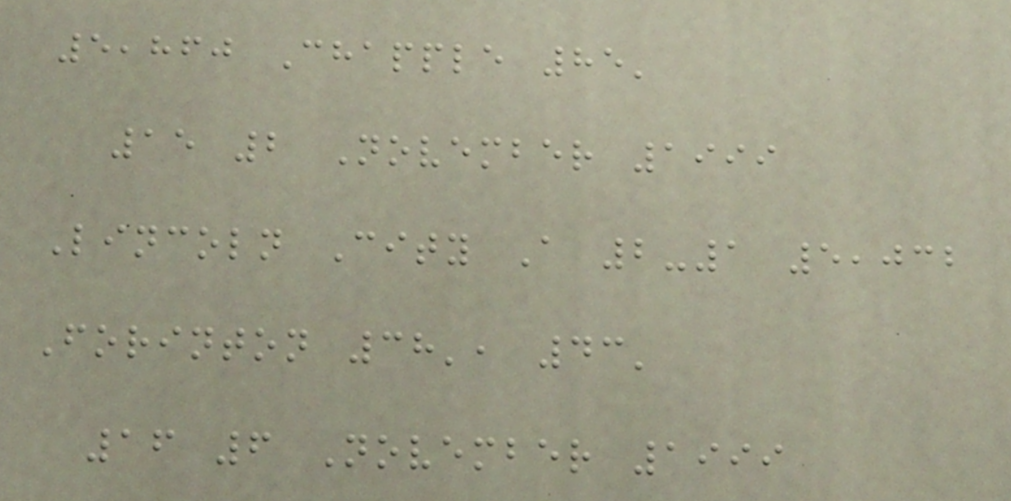5,860 Chapple 85'
15 2 November 1999
Lincoln City A 2-1 5,032
Forinton 38', 43'
16 6 November 1999
